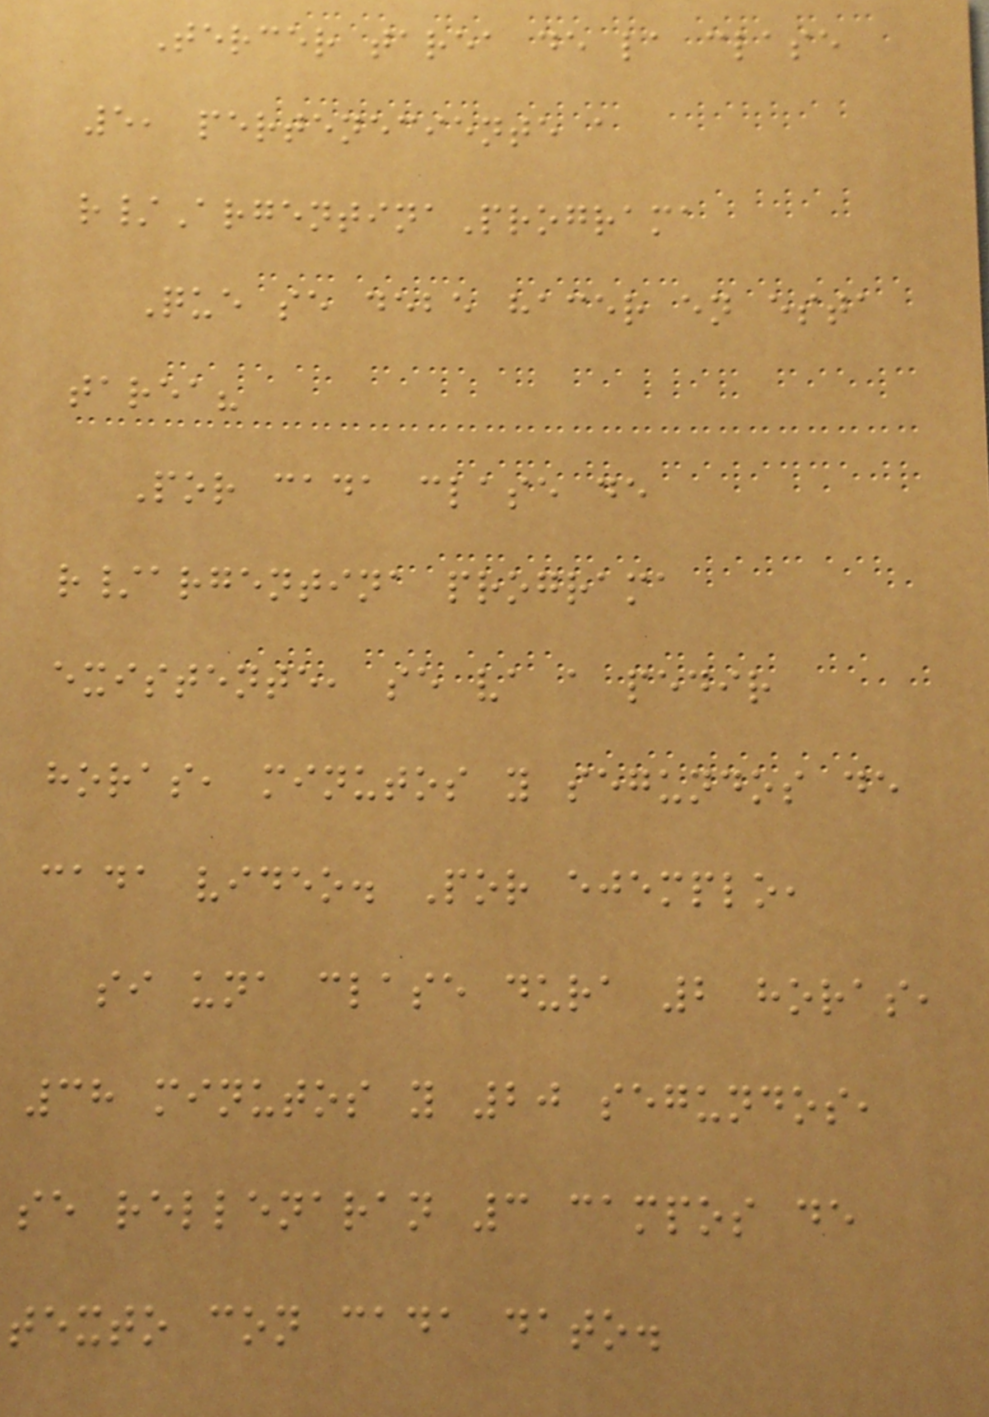Tercer tarea de la clase
5, perteneciente a
r/ArgentinaPrograma
Que se debe hacer en esta
tarea?
Por cada clase de
r/argentina programa
existente, se va a pedir
horas, minutos y segundos de
cada video. Por ejemplo,
si una clase dura 2 horas,
38 minutos y 20 segundos,
se rellenaran 3 campos de
texto con cada dato.
